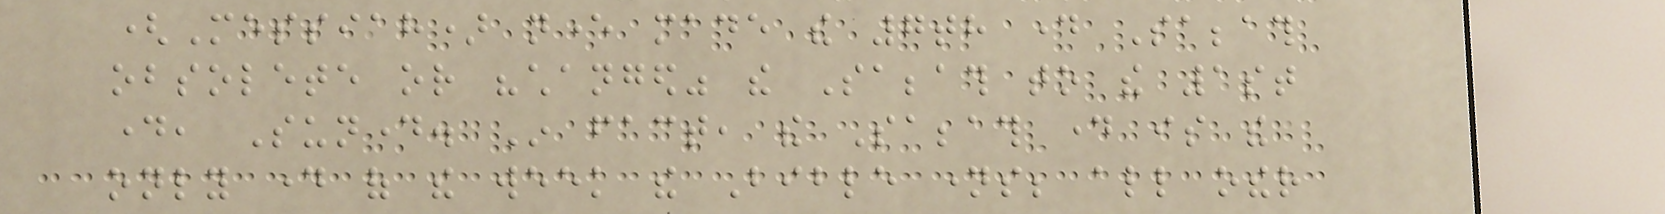(Messiah) never made the 7th day Sabbath
obsolete or "changed" the Sabbath to the 1st
day, Sunday. In fact, the Sabbath day is the
only day of the week the Bible names; all other
